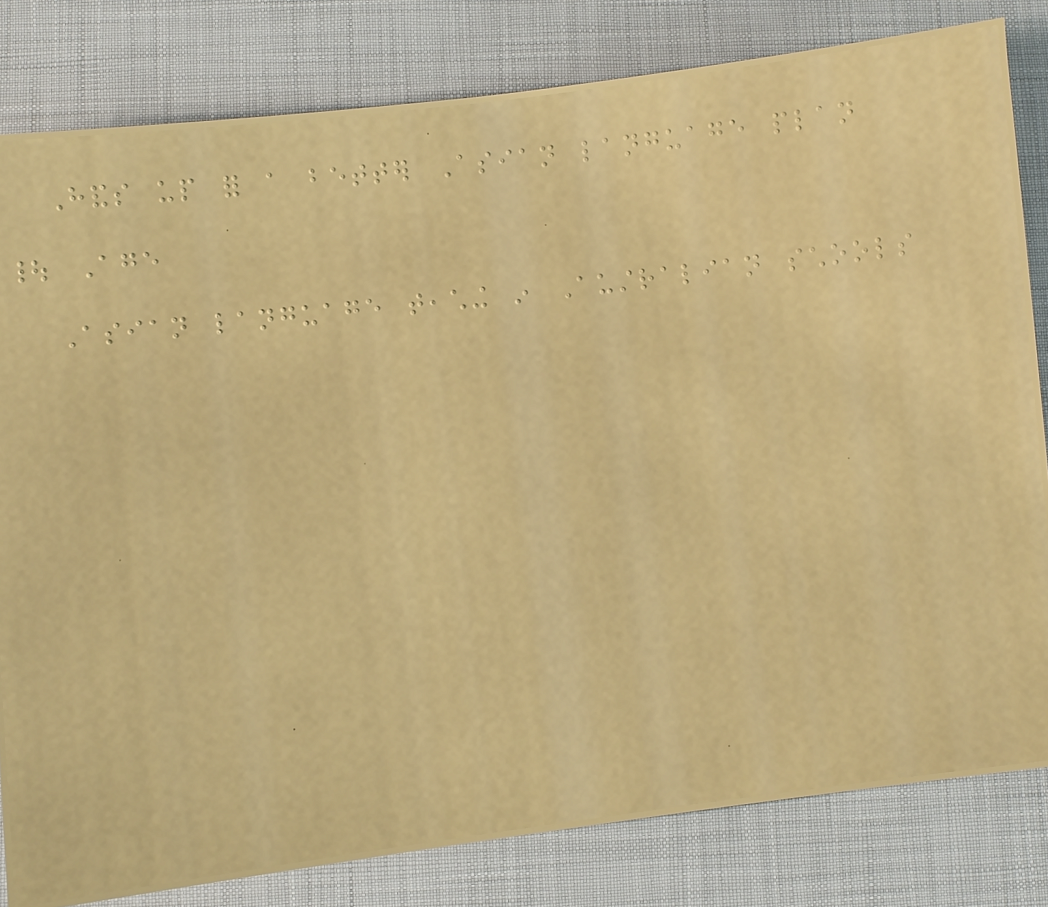Hands up for a better Asian language plan
| Age
Asian language teaching in Australian schools
